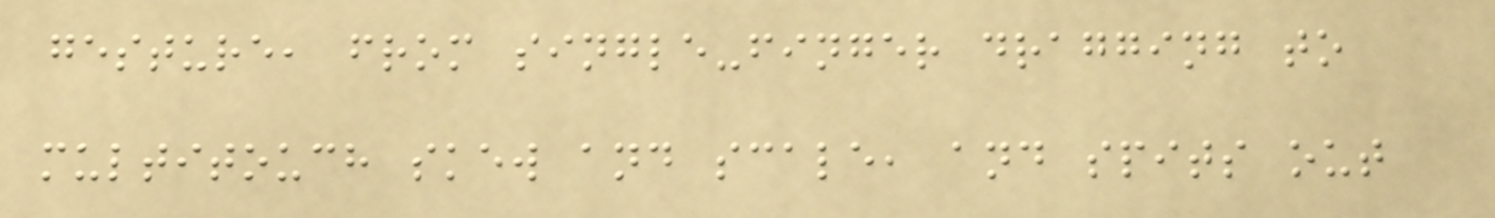gesture, from single-finger dragging to
multitouch skew and scale, and spits out
